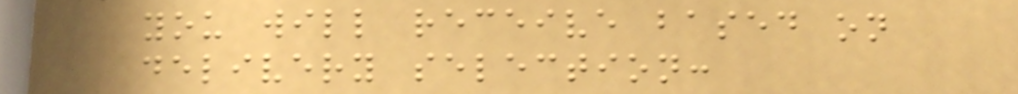you will receive based on
delivery selection:
